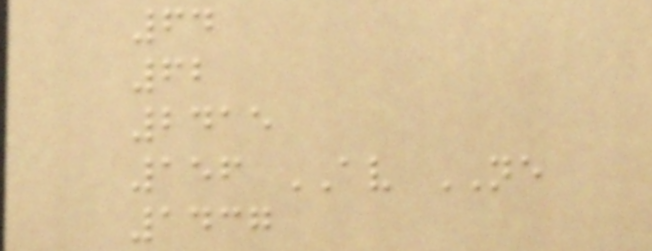64
62
2415
156 AV NE
1437
